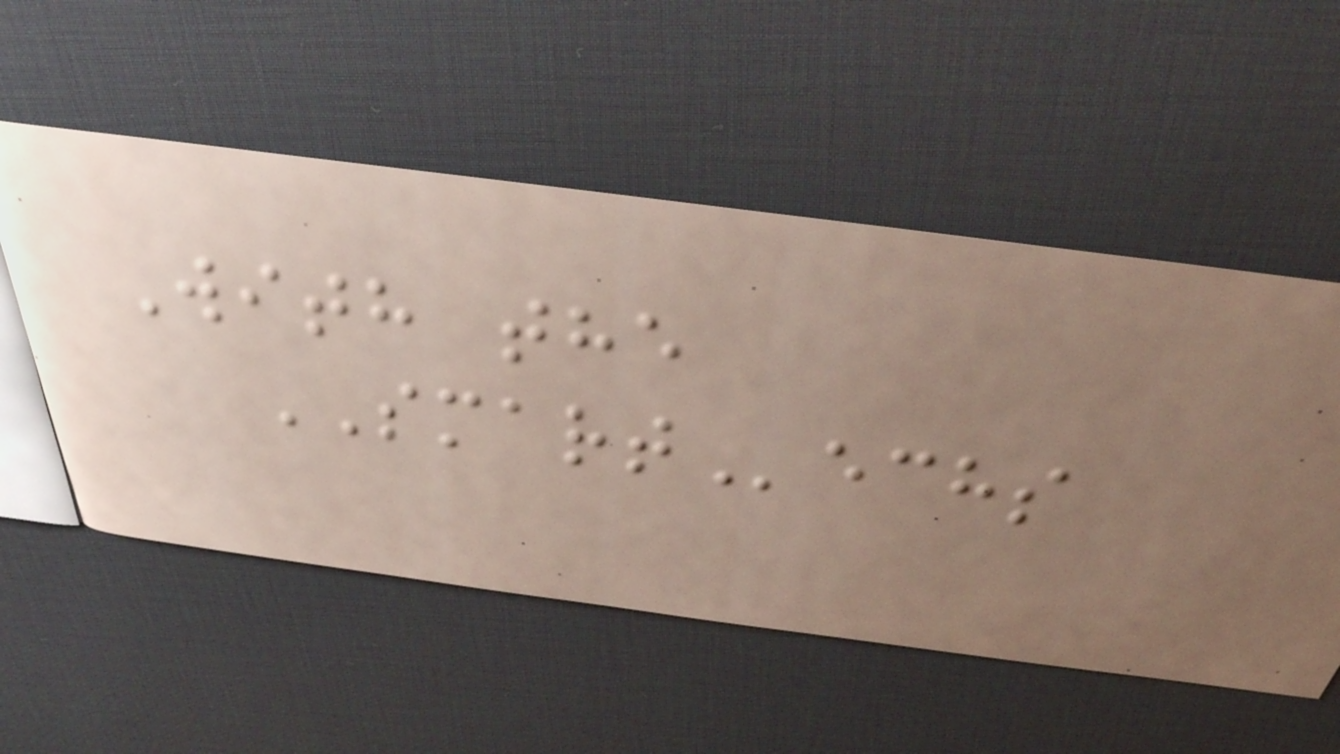With the
SMARTechs
